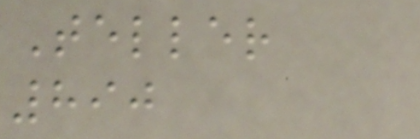Teller
890
